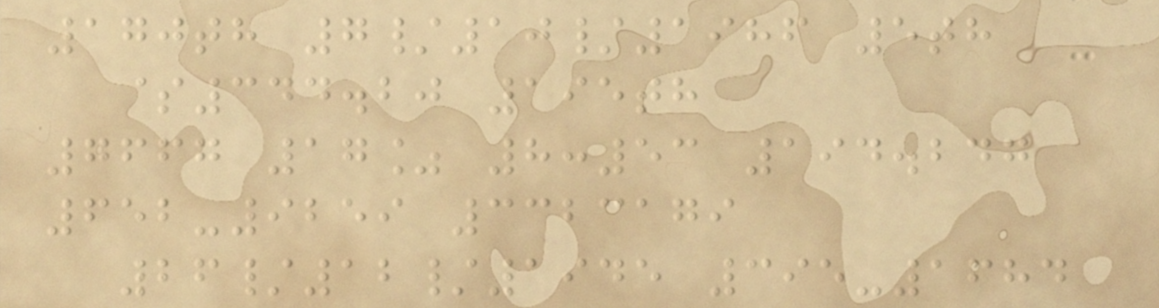170th 7/10/1986 5th
$344.20 195th
7667 17% 8:53 194.247
652-9259 3323179
26/12/1945 395-1684
